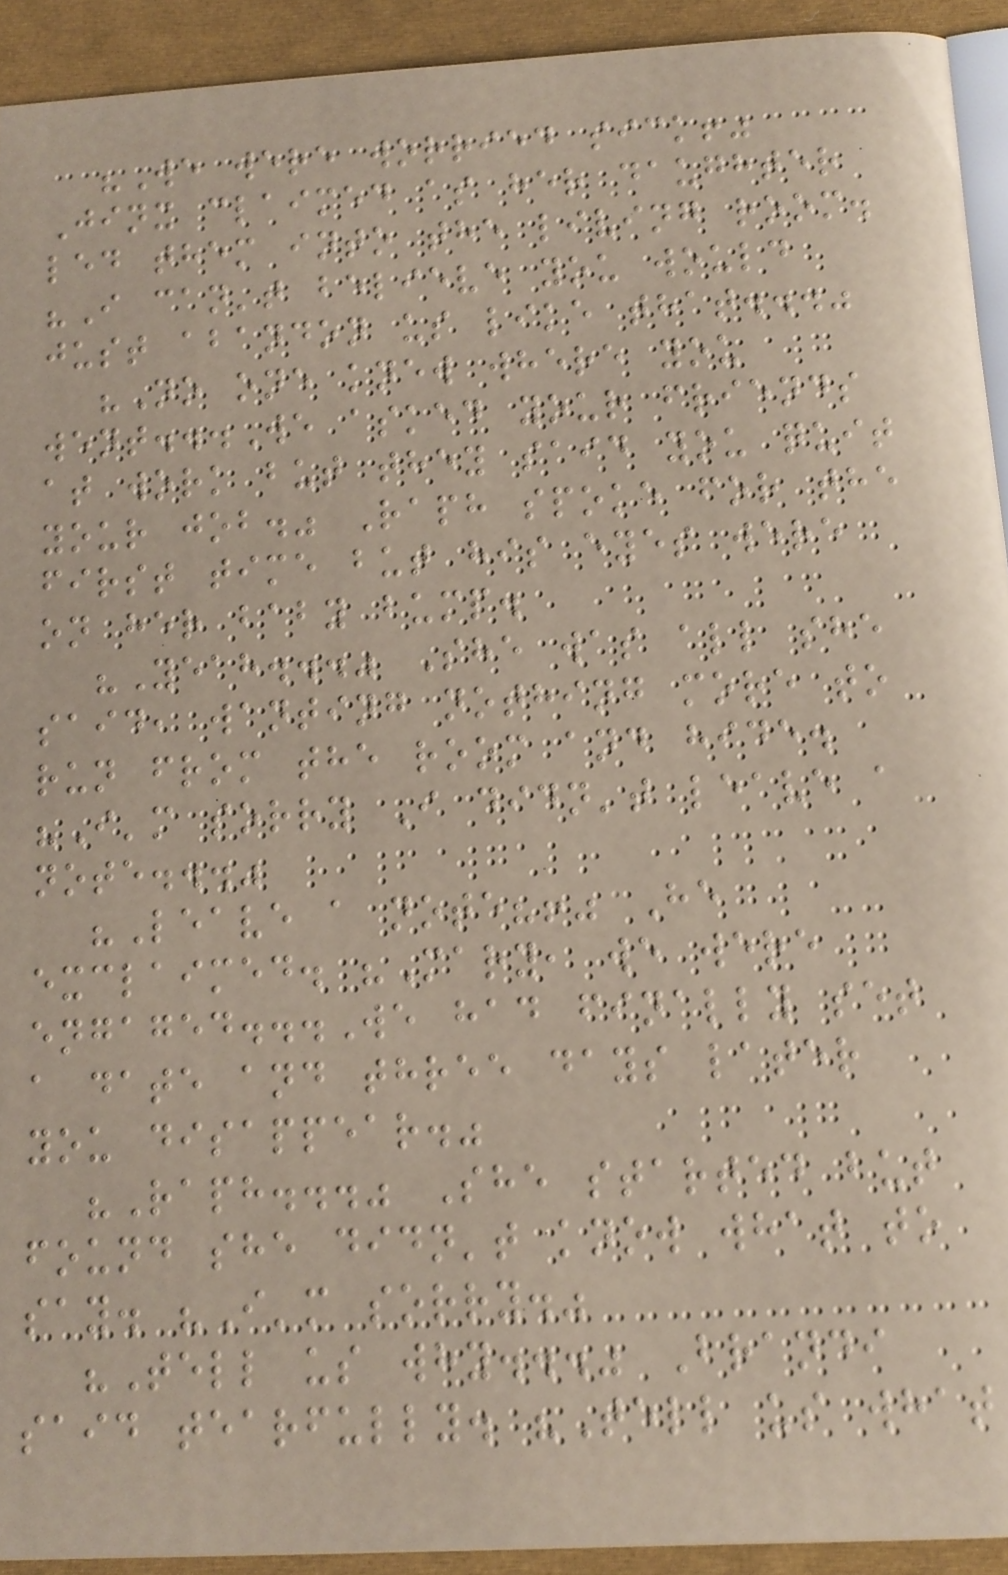"We were worried sick!"
Jinx claimed as her daughter
led them into the living room.
"I can't believe you would
just abandon us like that..."
"No one knew where you
went...We asked your friends
at work but they said you quit
your job." Raph spoke for the
first time but his eyes were
on her baby bump.
"Yeah..." She was all she
said, wanting nothing more to
run from the room and hide.
"I'm sorry I didn't leave a
note..."
"Leave a note?!" He
exclaimed. "Mary, we were
engaged...We had finally set
a date and three days later
you disappear."
"Raph..." She started but
found she didn't know what to
say. "I'm sorry."
"Tell us why..." Brandi
said tearfully. "Tell us what
